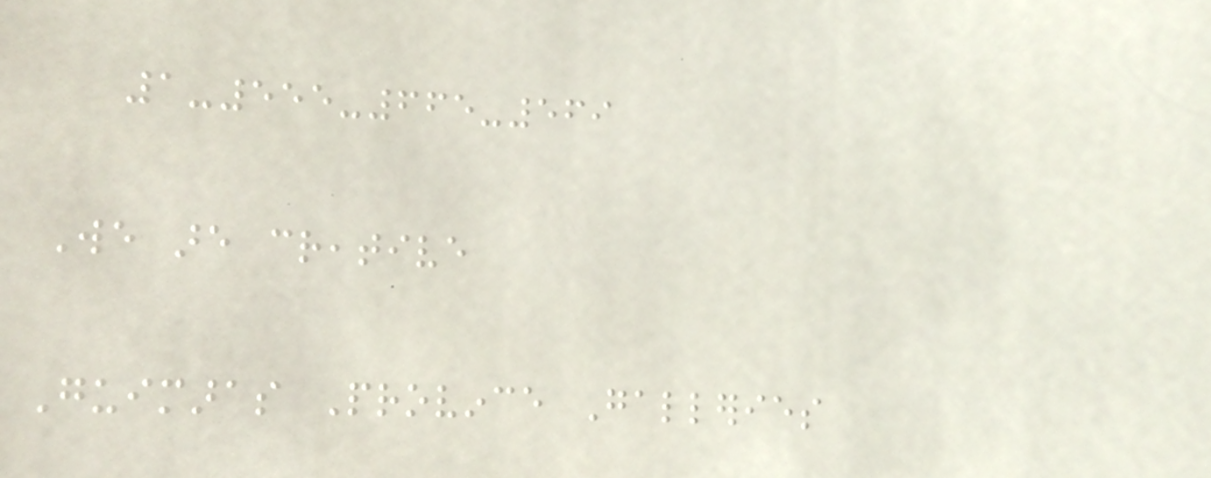1-555-665-569
We are creative
Guimaras Province Galleries
